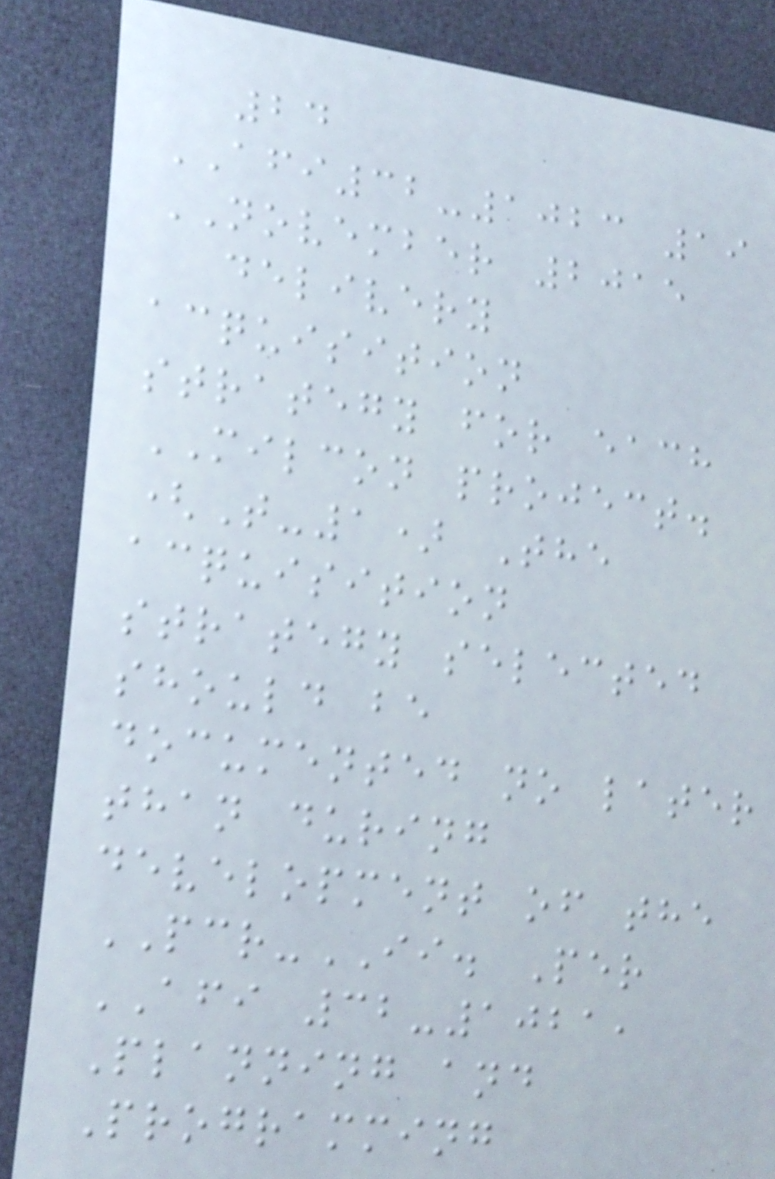24
AFI32-1023 19
NOVEMBER 2015
delivery
acquisition
strategy for each
MILCON project.
(T-1) The
acquisition
strategy selected
should be
documented no later
than during
development of the
PCR-II. Per
AFI 32-1021,
Planning and
Programming
